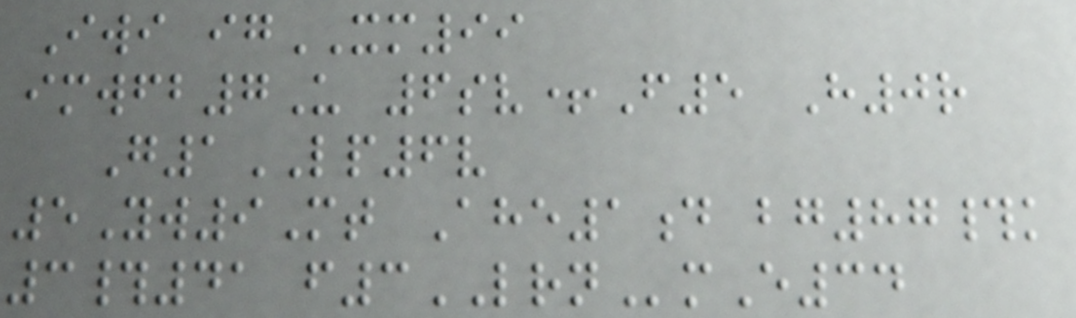Iwi igXM99
imwfb7U 6sv+F5 H0r
G1LP6v
5Yw9Mt Ahe1d bg87#k
3#41 f3LRNmE34
